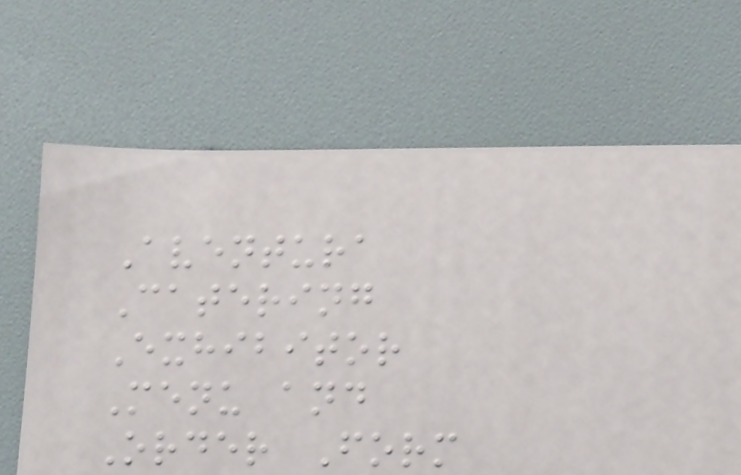Aventura
Catering
Exhibitor
Menu and
Order Form
